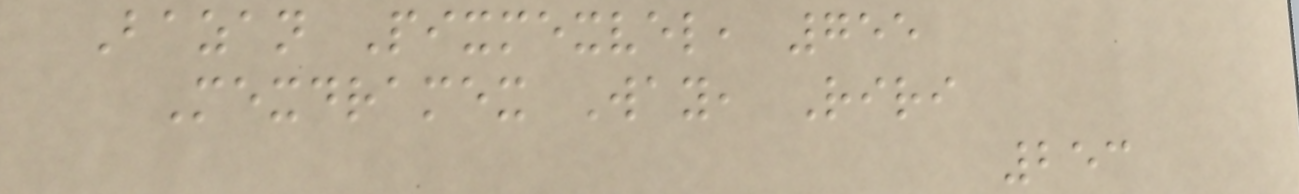Bazan Pixmexvel, 755
Mexdramex Way, Riri
253
